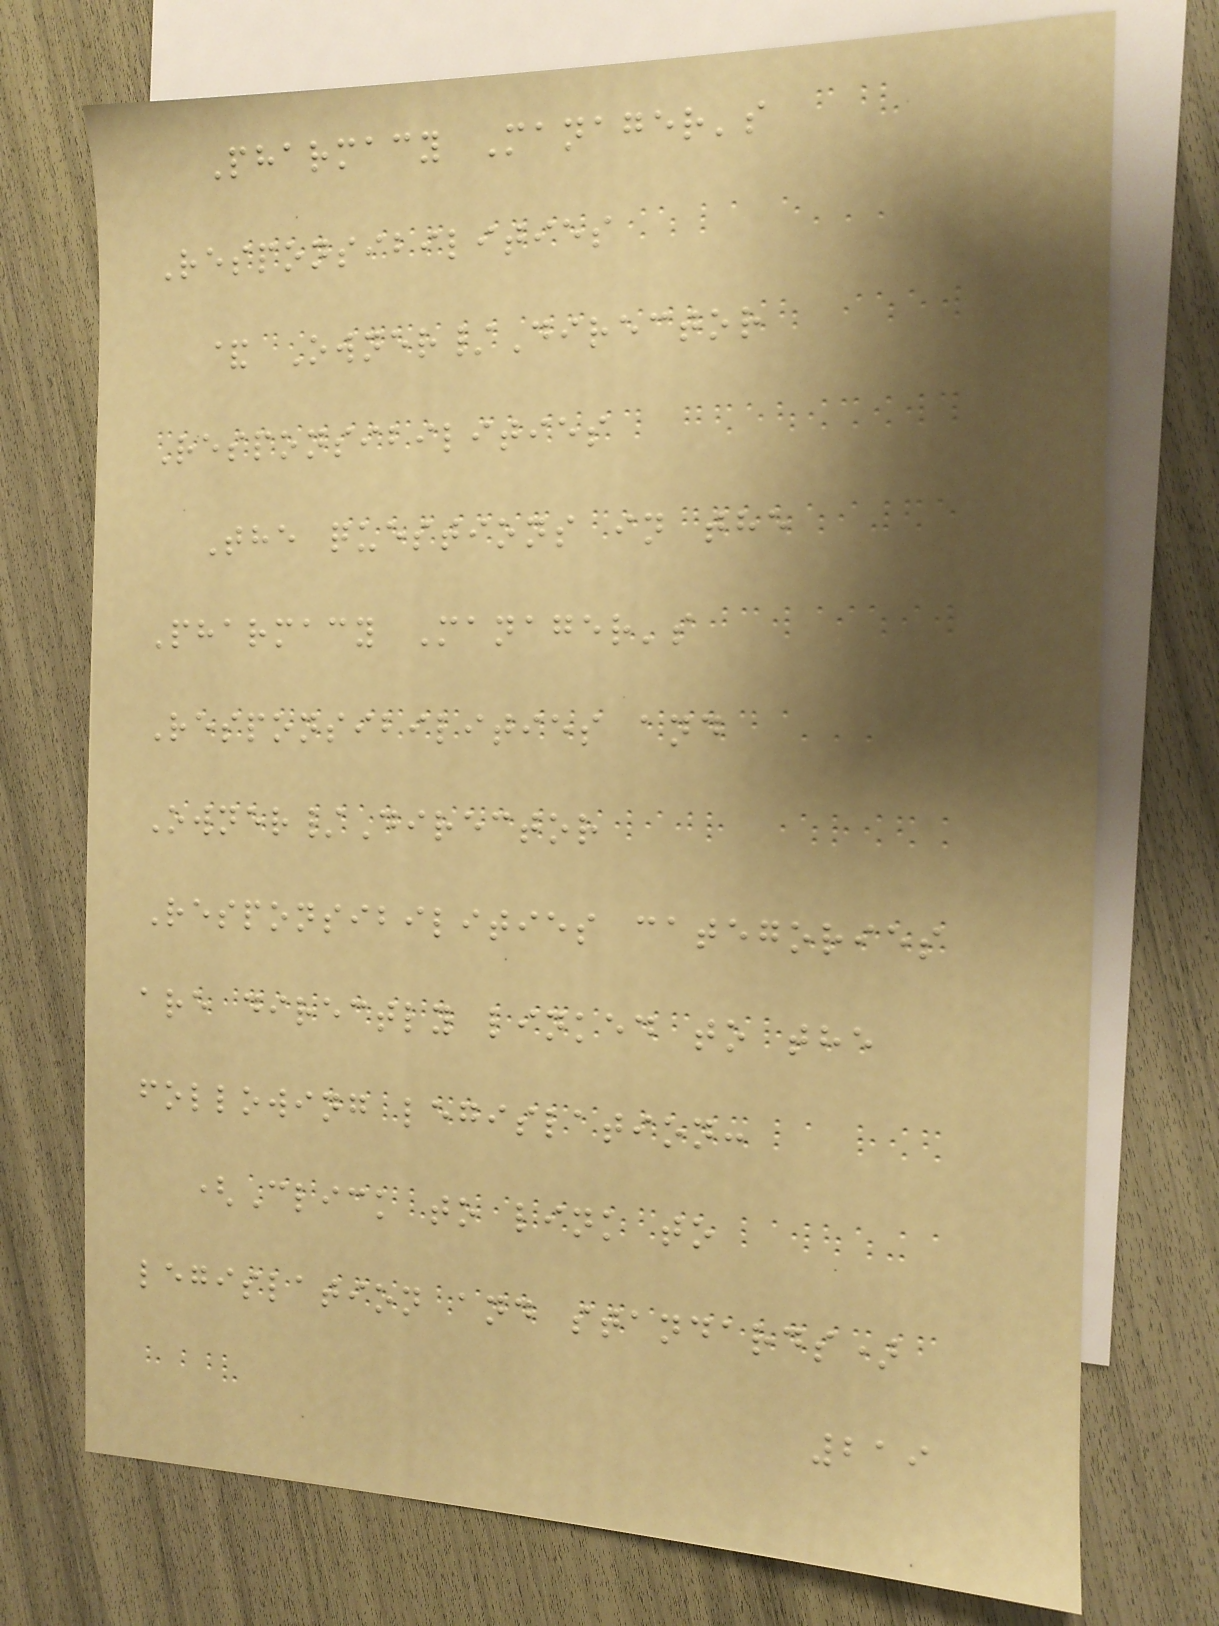Pharmacy Manager's
Responsibilities
& Owner/Director
Responsibilities
The questions in the
Pharmacy Manager's
Responsibilities and
Owner/Director
Responsibilities categories
are directly linked to the
following legislation:
(Click to link to
legislation and standards)
219
